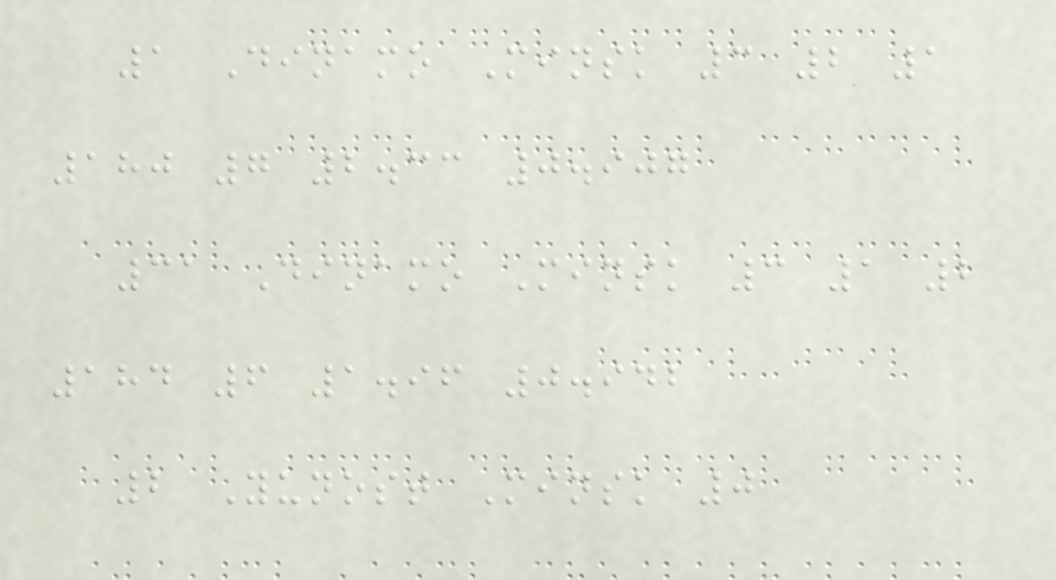1 Dinamo Minsk 3 2 1
180 7 2.33 0.907
31 Dinamo Minsk 3 1 2
184 6 1.96 0.942
2 Yunost Minsk 0
